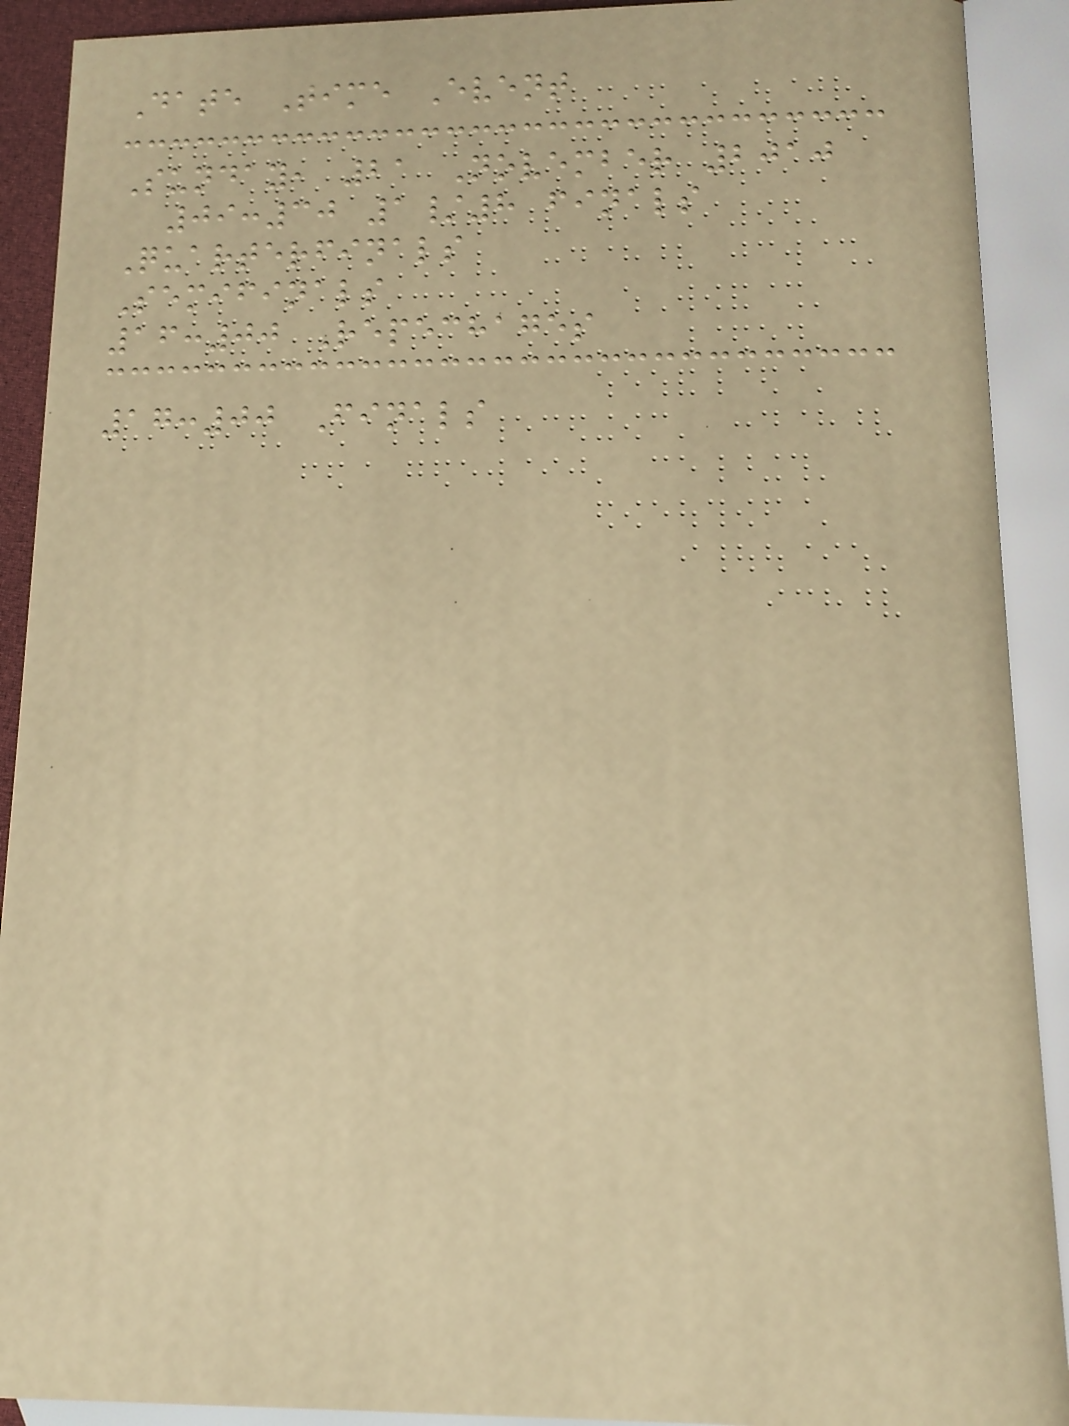Date Time Event
Sunday, 21 November 2010
09:30 1/8 finals
Quarterfinals
Semifinals
16:00 Repechages
17:00 Finals
